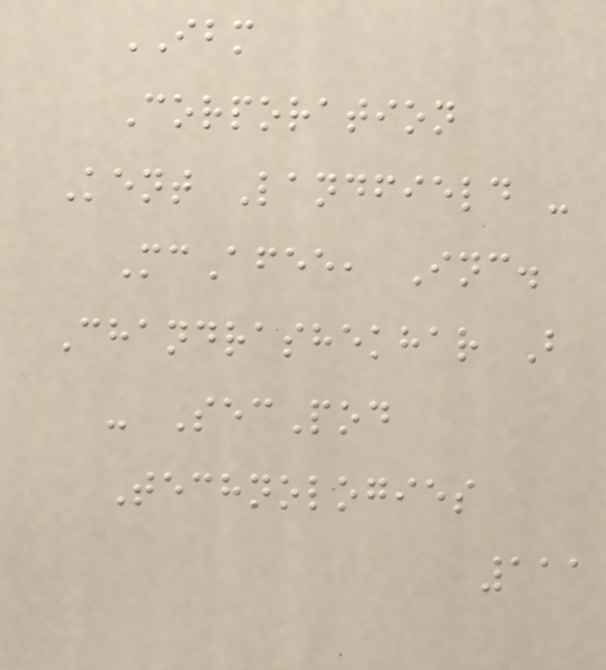IBM
Corporation
Kent Landfield -
McAfee, Inc.
Chandrashekhar B
- SecPod
Technologies
111
